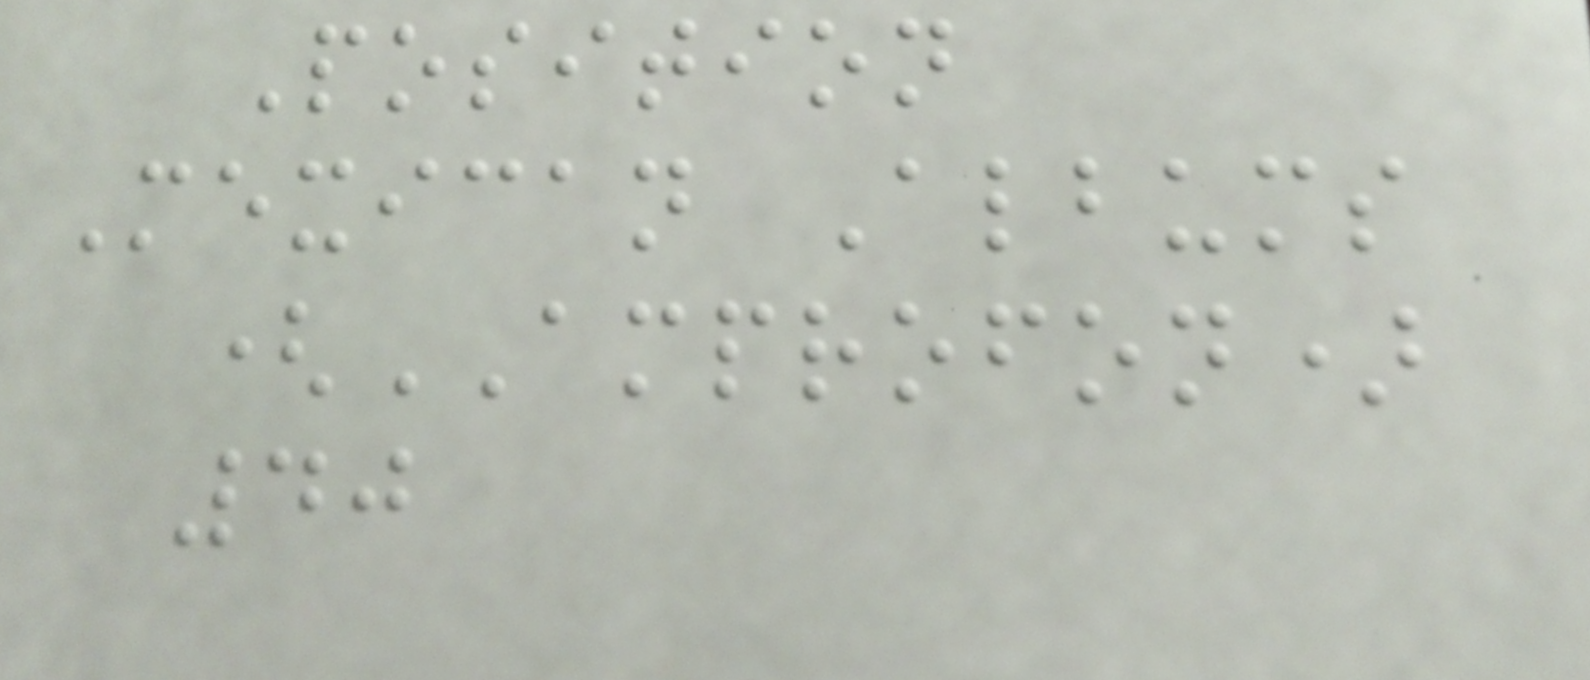Position
Mexican Albums
(AMPROFON)
40
